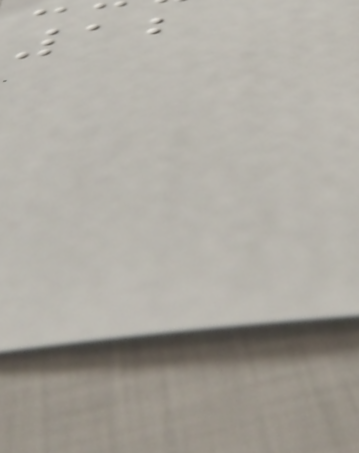12
